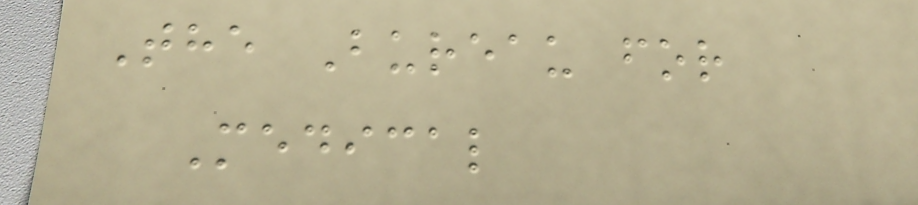The Bureau for
Medical
